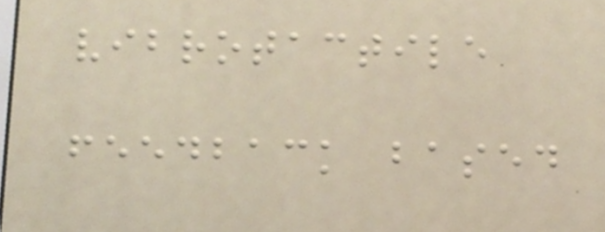vibrotactile
feedback based
